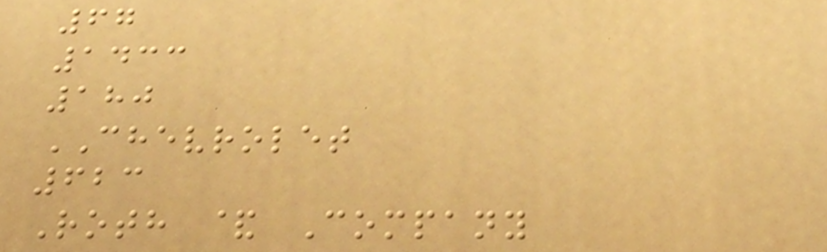67
1433
180
CHEVROLET
623
Roth & Company
